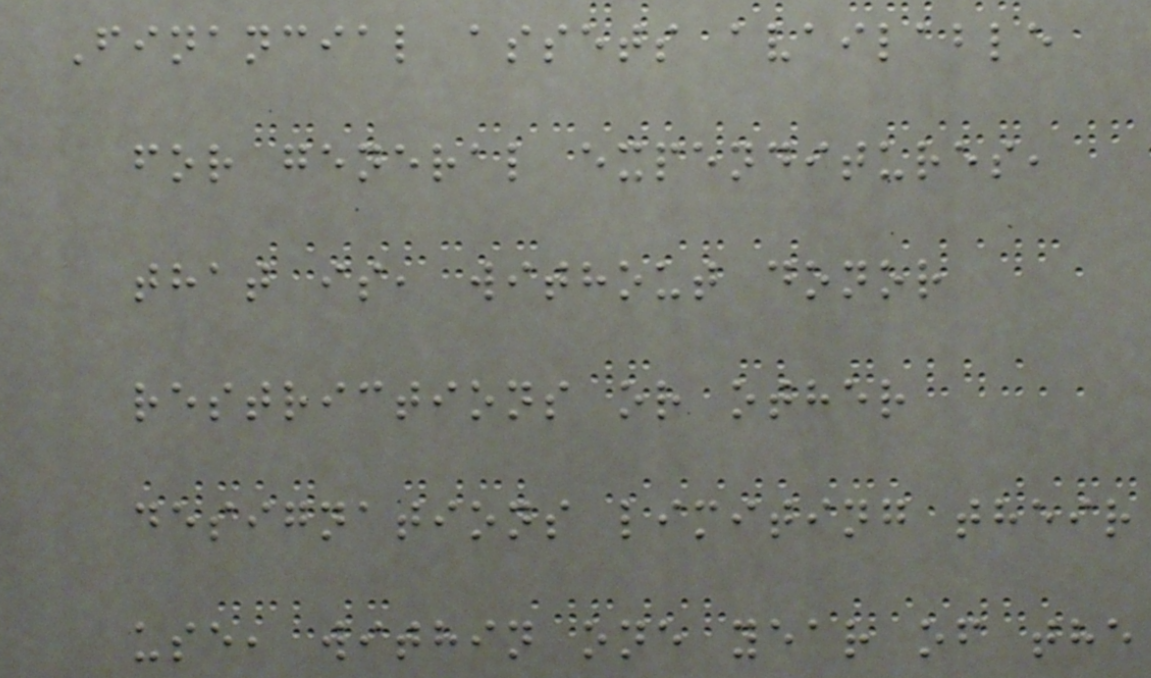Financial assets available
for general expenditures,
that is, without donor
restrictions or other
designations limiting their
use, within one year of the
